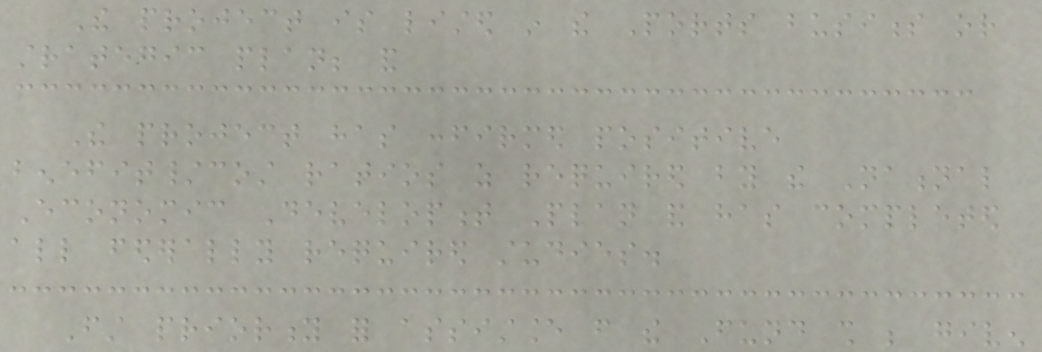The project is listed in the Ports business or
strategic plan; and
The project has confirmed positive
benefit/cost ratios as required by the National
Economic Development Plan and has completed
all federally required studies.
First priority for assistance from the Fund shall be given
